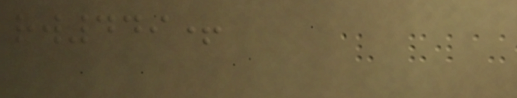rw449+
